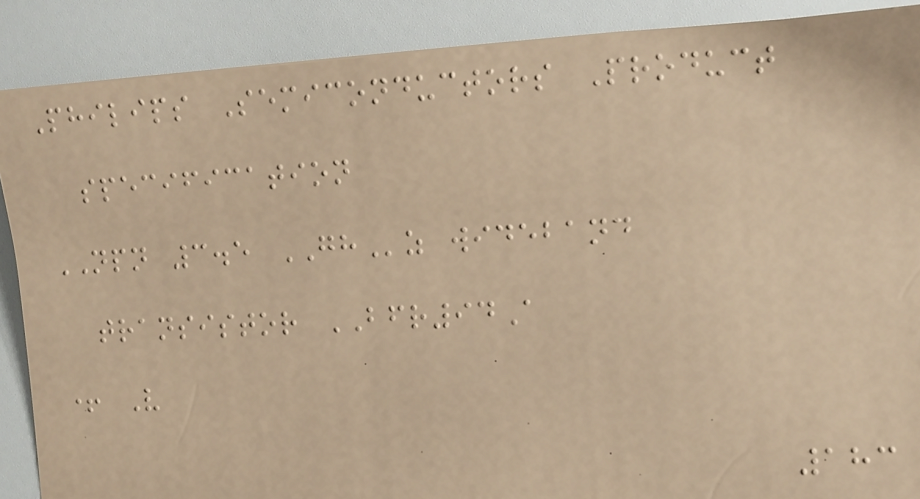Philips Semiconductors Product
specification
NPN 3.5 GHz wideband
transistor BFR94A
+ V
183
